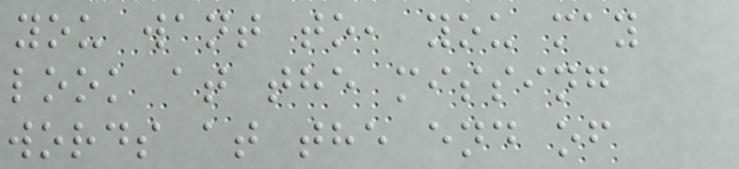you want to, you may
look at the missing
words at the end of
